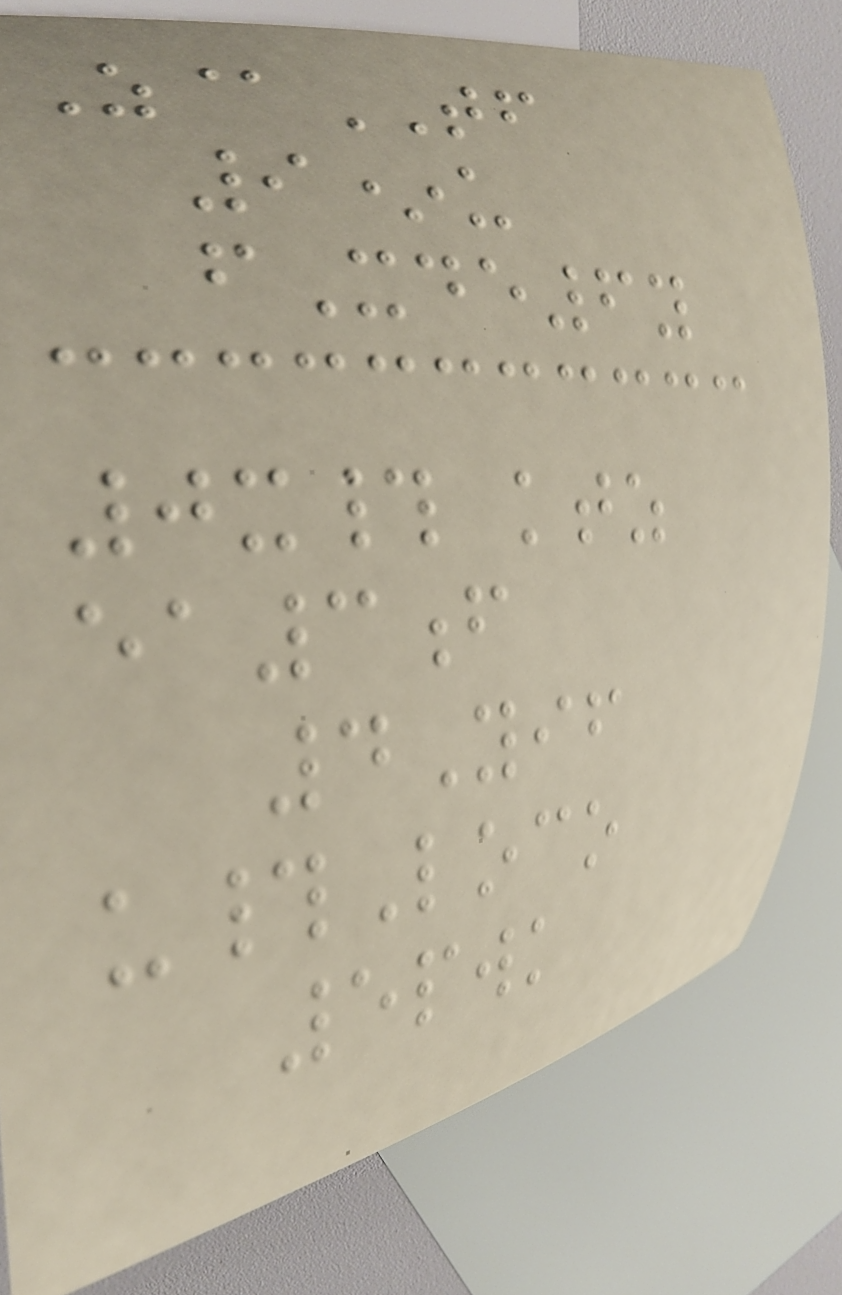Z@TF
9*u
fXde6y
0x# ktz
ea3f
4Yif
u#Loco
5pwk
